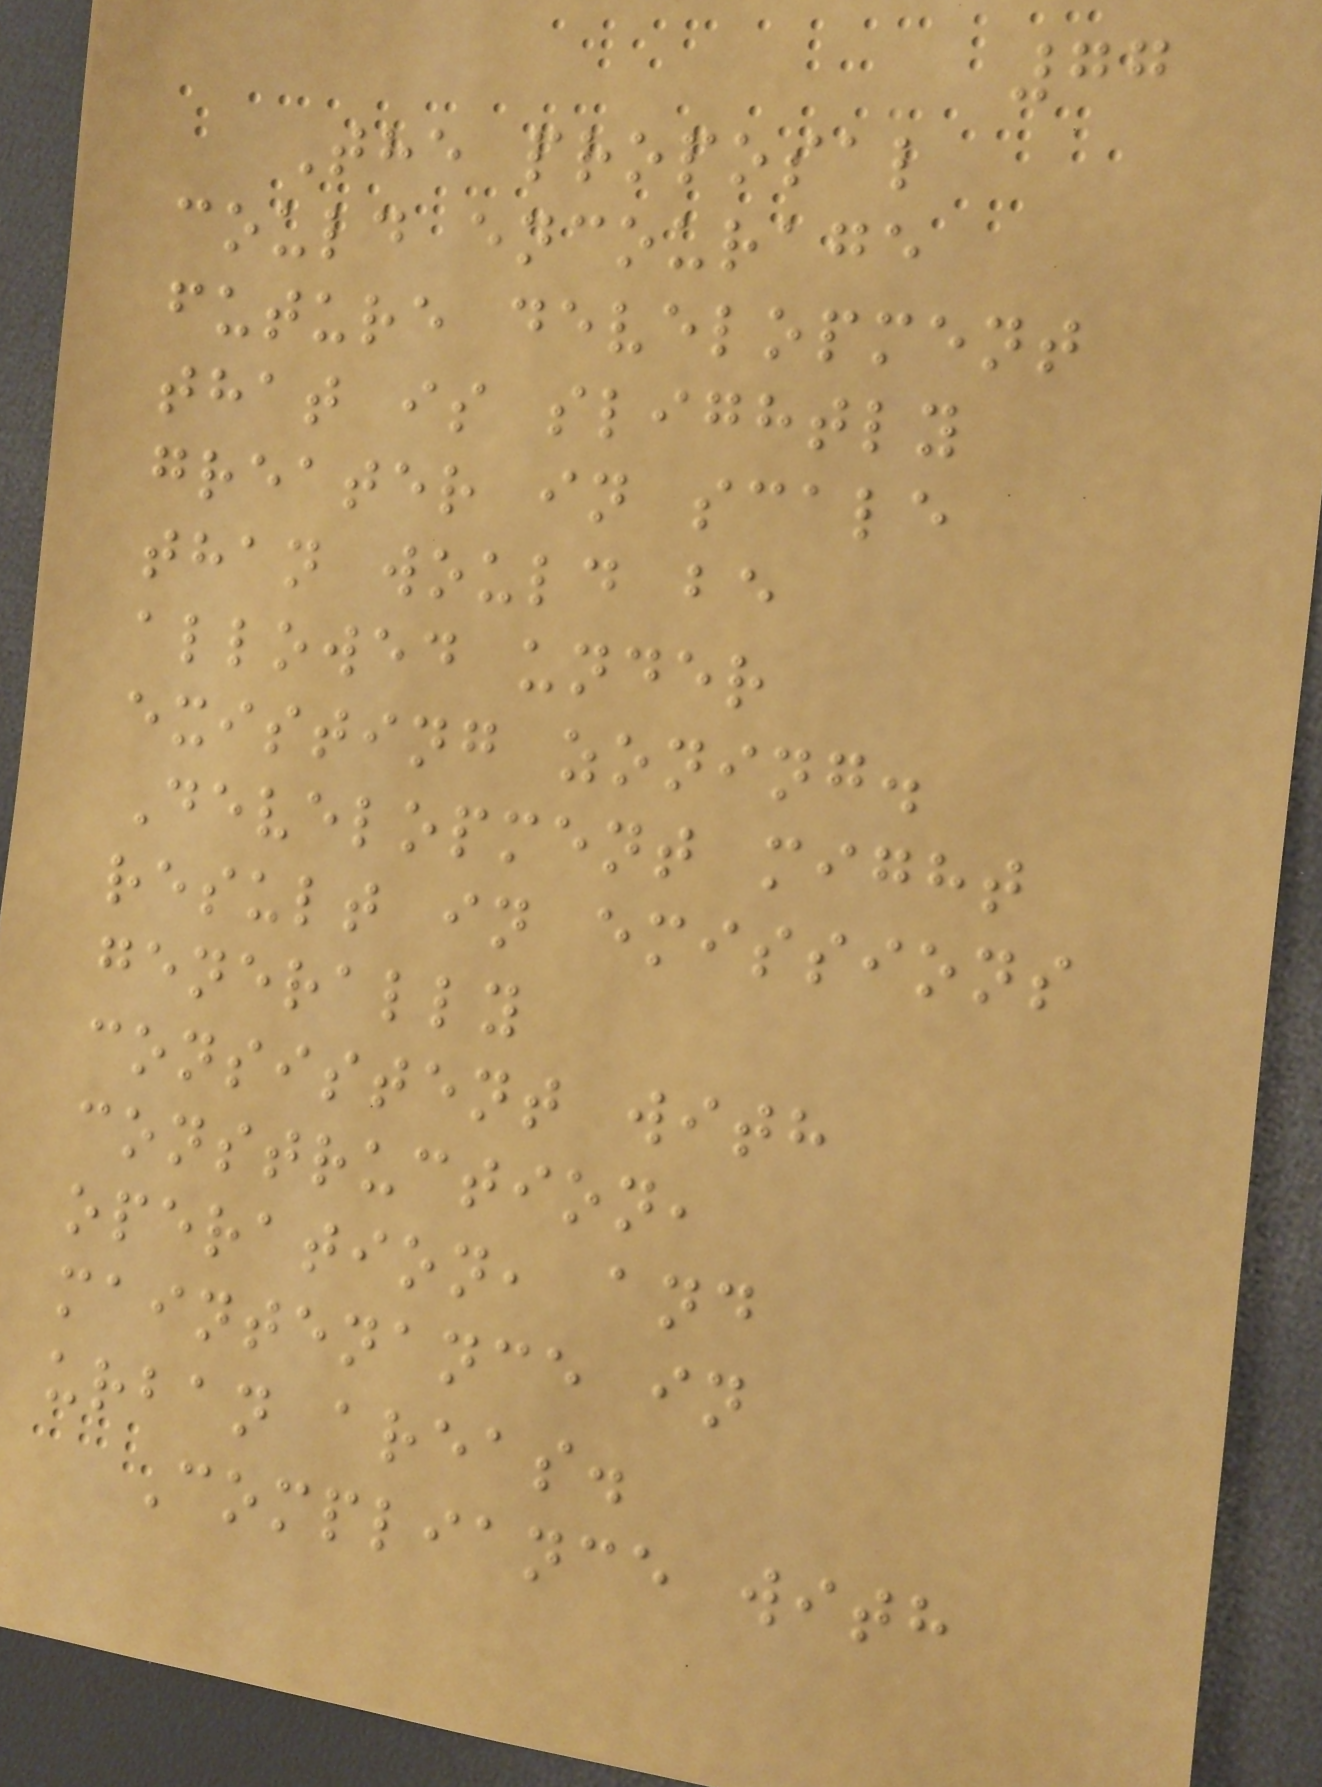77
The proposal
could encourage
future development
that is slightly
greater in scale
than would be
allowed under
existing zoning.
Development might
result in emissions
generally
consistent with
construction,
operation, and
maintenance in
urban areas.
Compliance with
